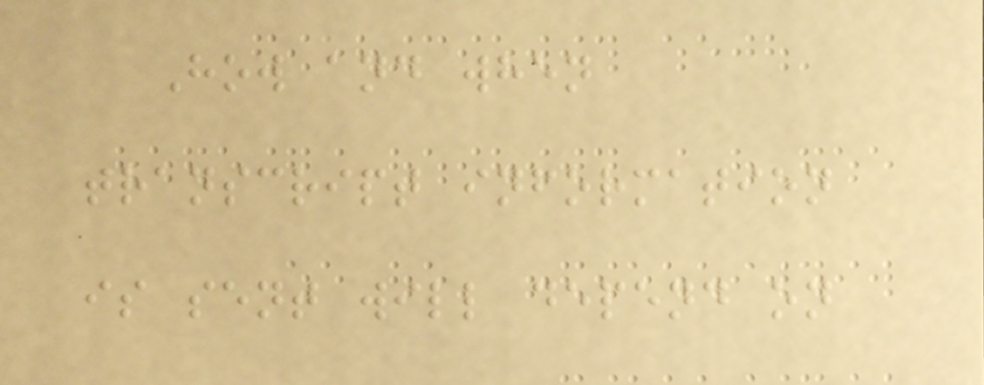How and when
transcript information
is sent will depend on
